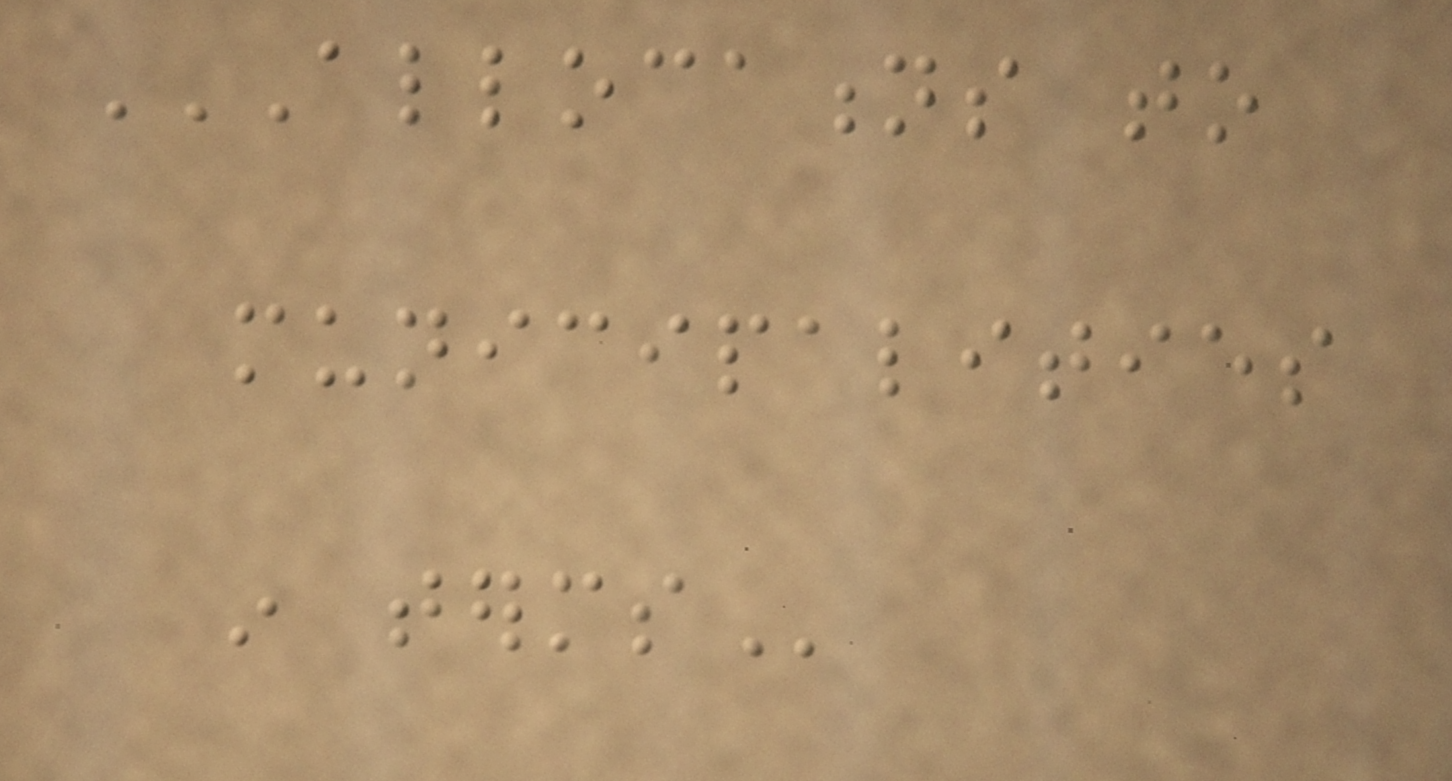ALLOCATIONS TO
MUNICIPALITIES
IN TERMS
